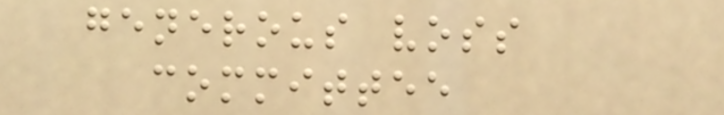generous voss
committee
